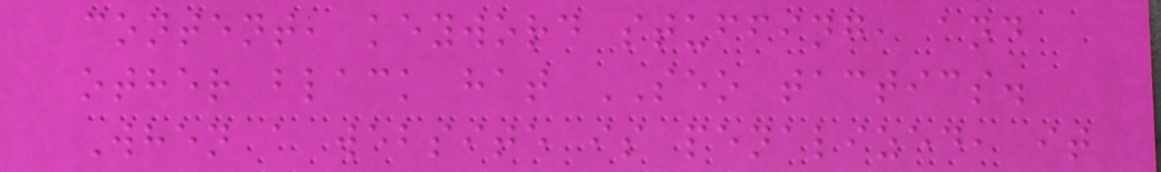content, keyword stuffing, and
other black hat SEO tactics.
When a website is penalized, it
